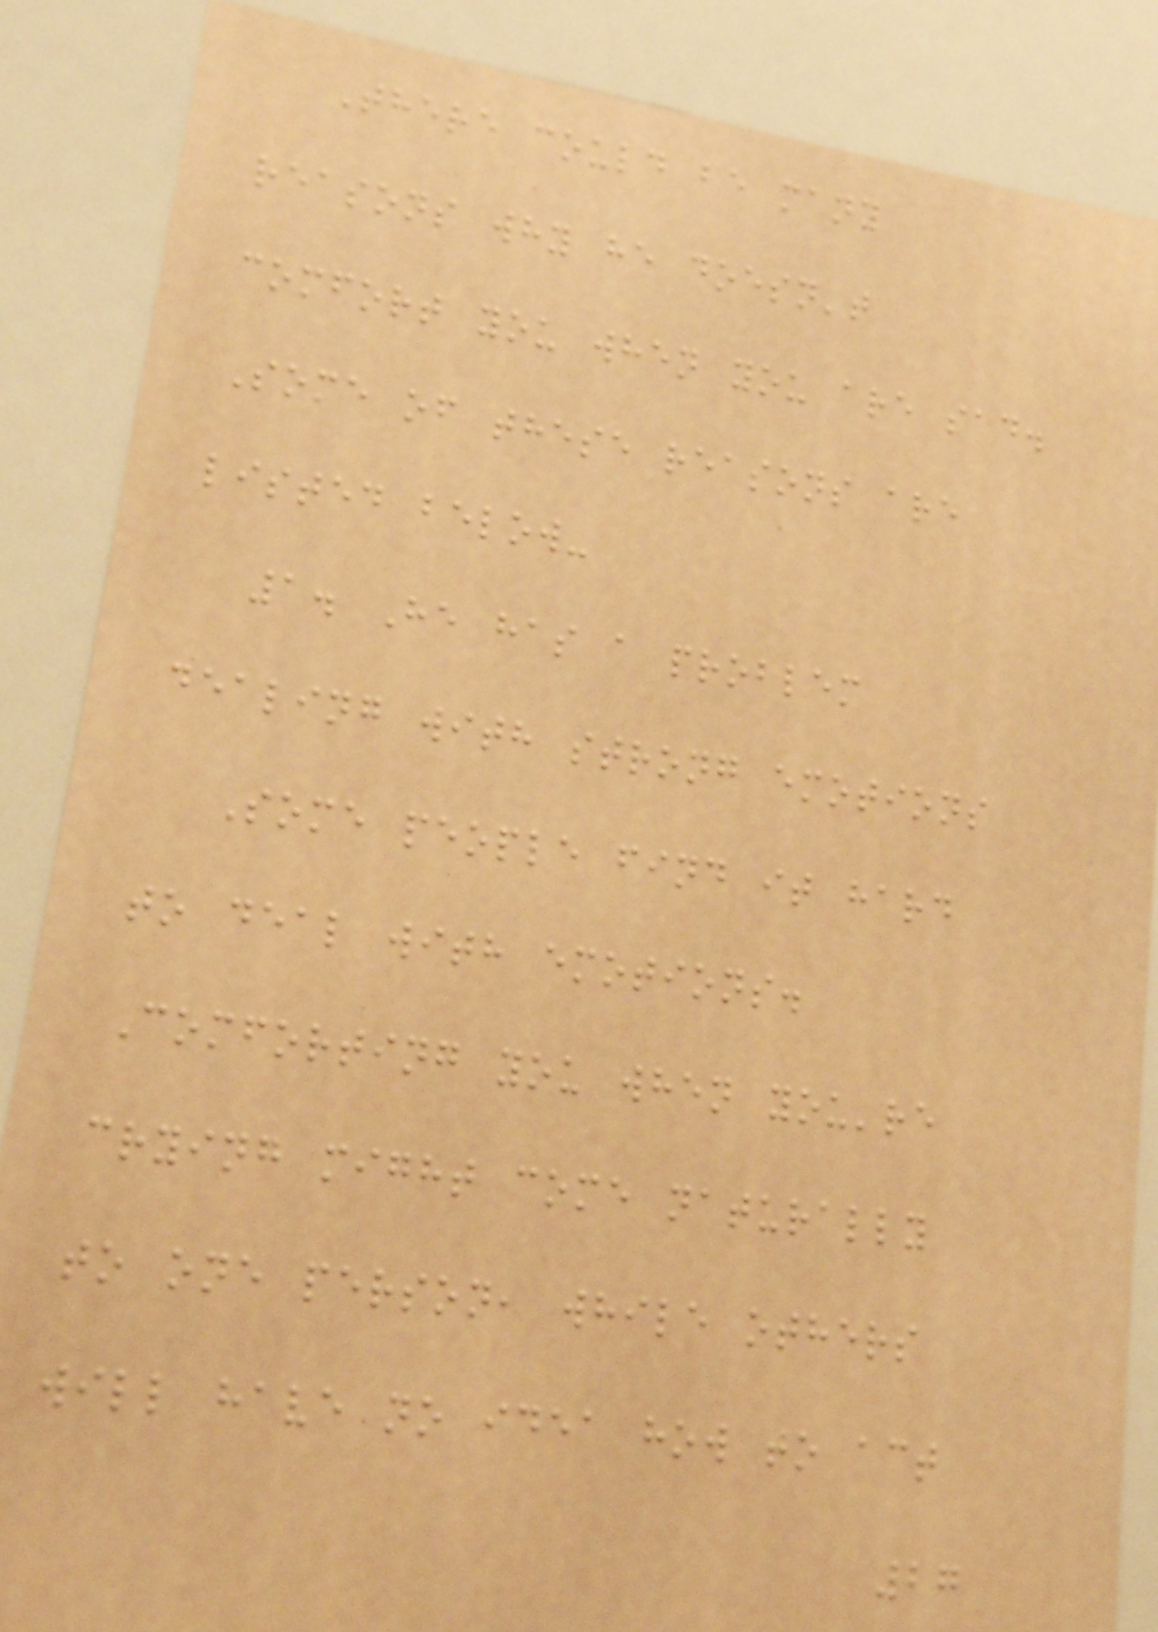There could be many
reasons why he doesn't
comfort you when you are sad.
Some of these reasons are
listed below-
1. He has a problem
dealing with strong emotions
Some people find it hard
to deal with emotions.
Comforting you when you're
crying might come naturally
to one person, while others
will have no idea how to act
27
